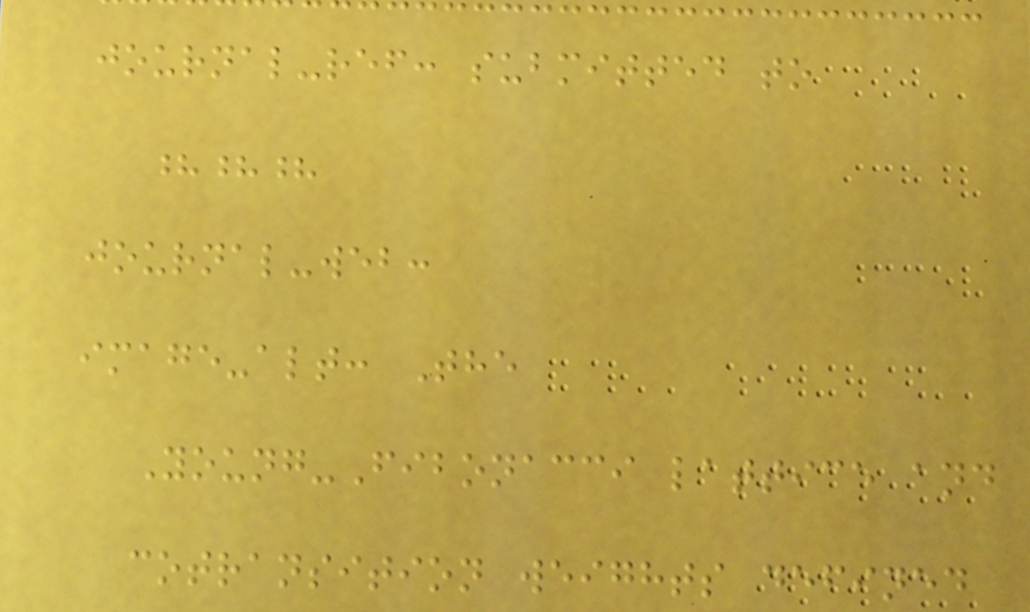journal-ref: submitted to
???
journal-web:
image-alt: The
Young-Fibonacci lattice and
cotransition weights defined
